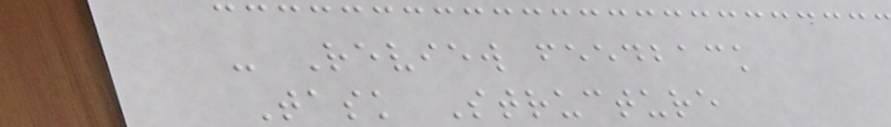- Review feedback
Task Structure
